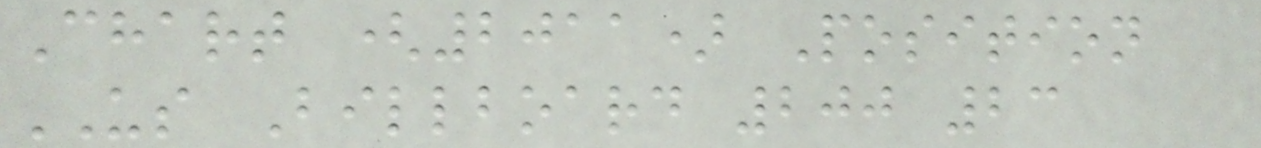Chart (2011) Position
US Billboard 200 23
